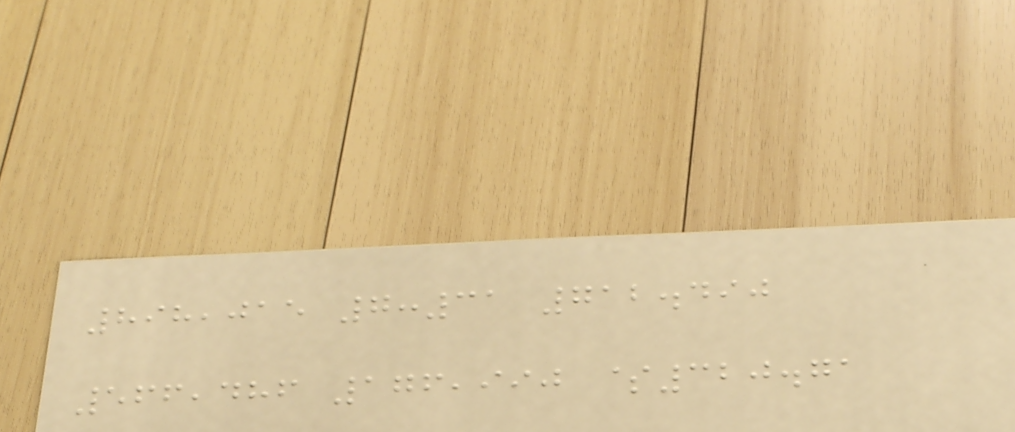898,015 7:31 712.490
566,486 176,990 $320.71
